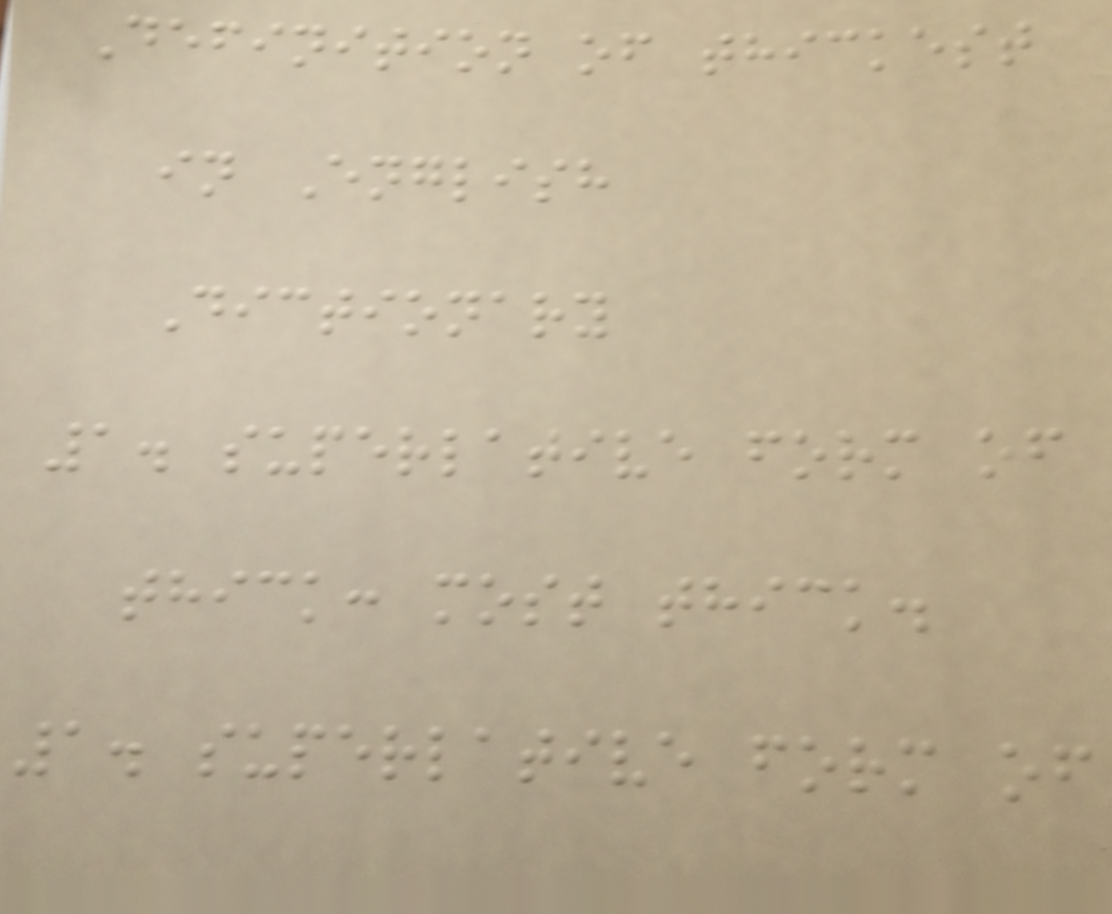Definition of thickest
in English
Dictionary
1. superlative form of
thick: most thick.
1. superlative form of
